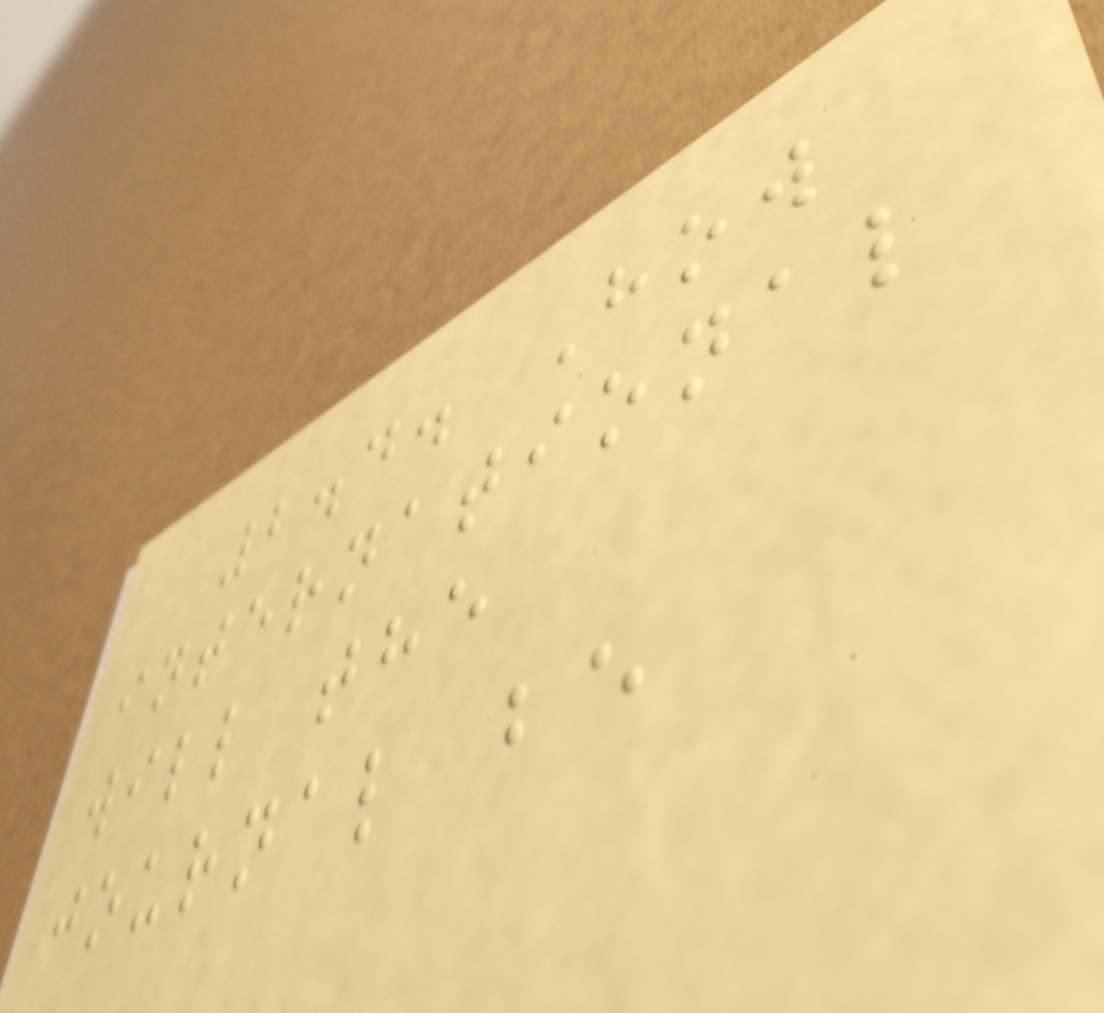2.4. How
international
will the
journal be
